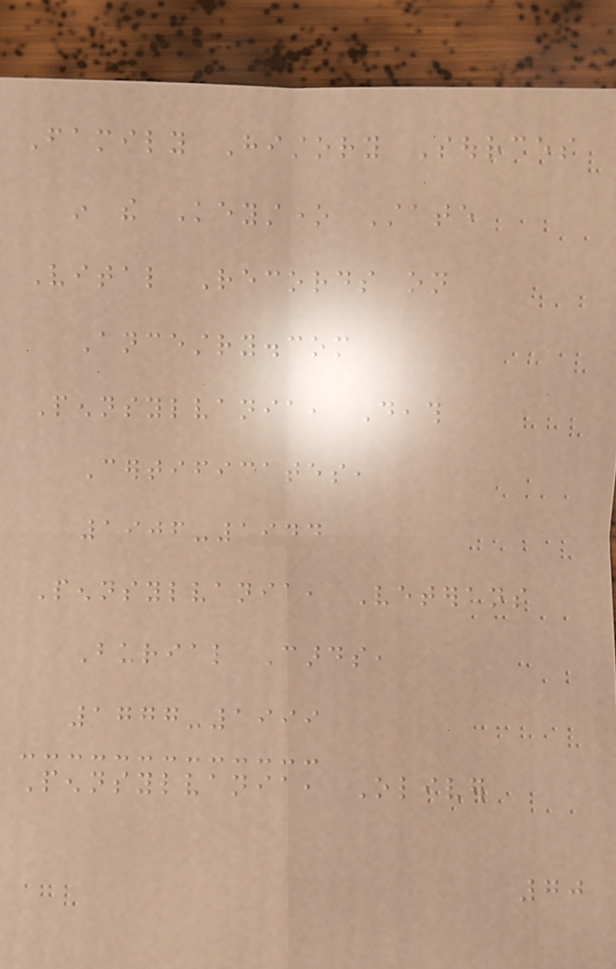Family History Sources
in the Keystone State
Vital Records on
Ancestry.com
Pennsylvania, Death
Certificates,
1906-1944
Pennsylvania, Veterans
Burial Cards,
1777-1999
Pennsylvania, Oliver
70
